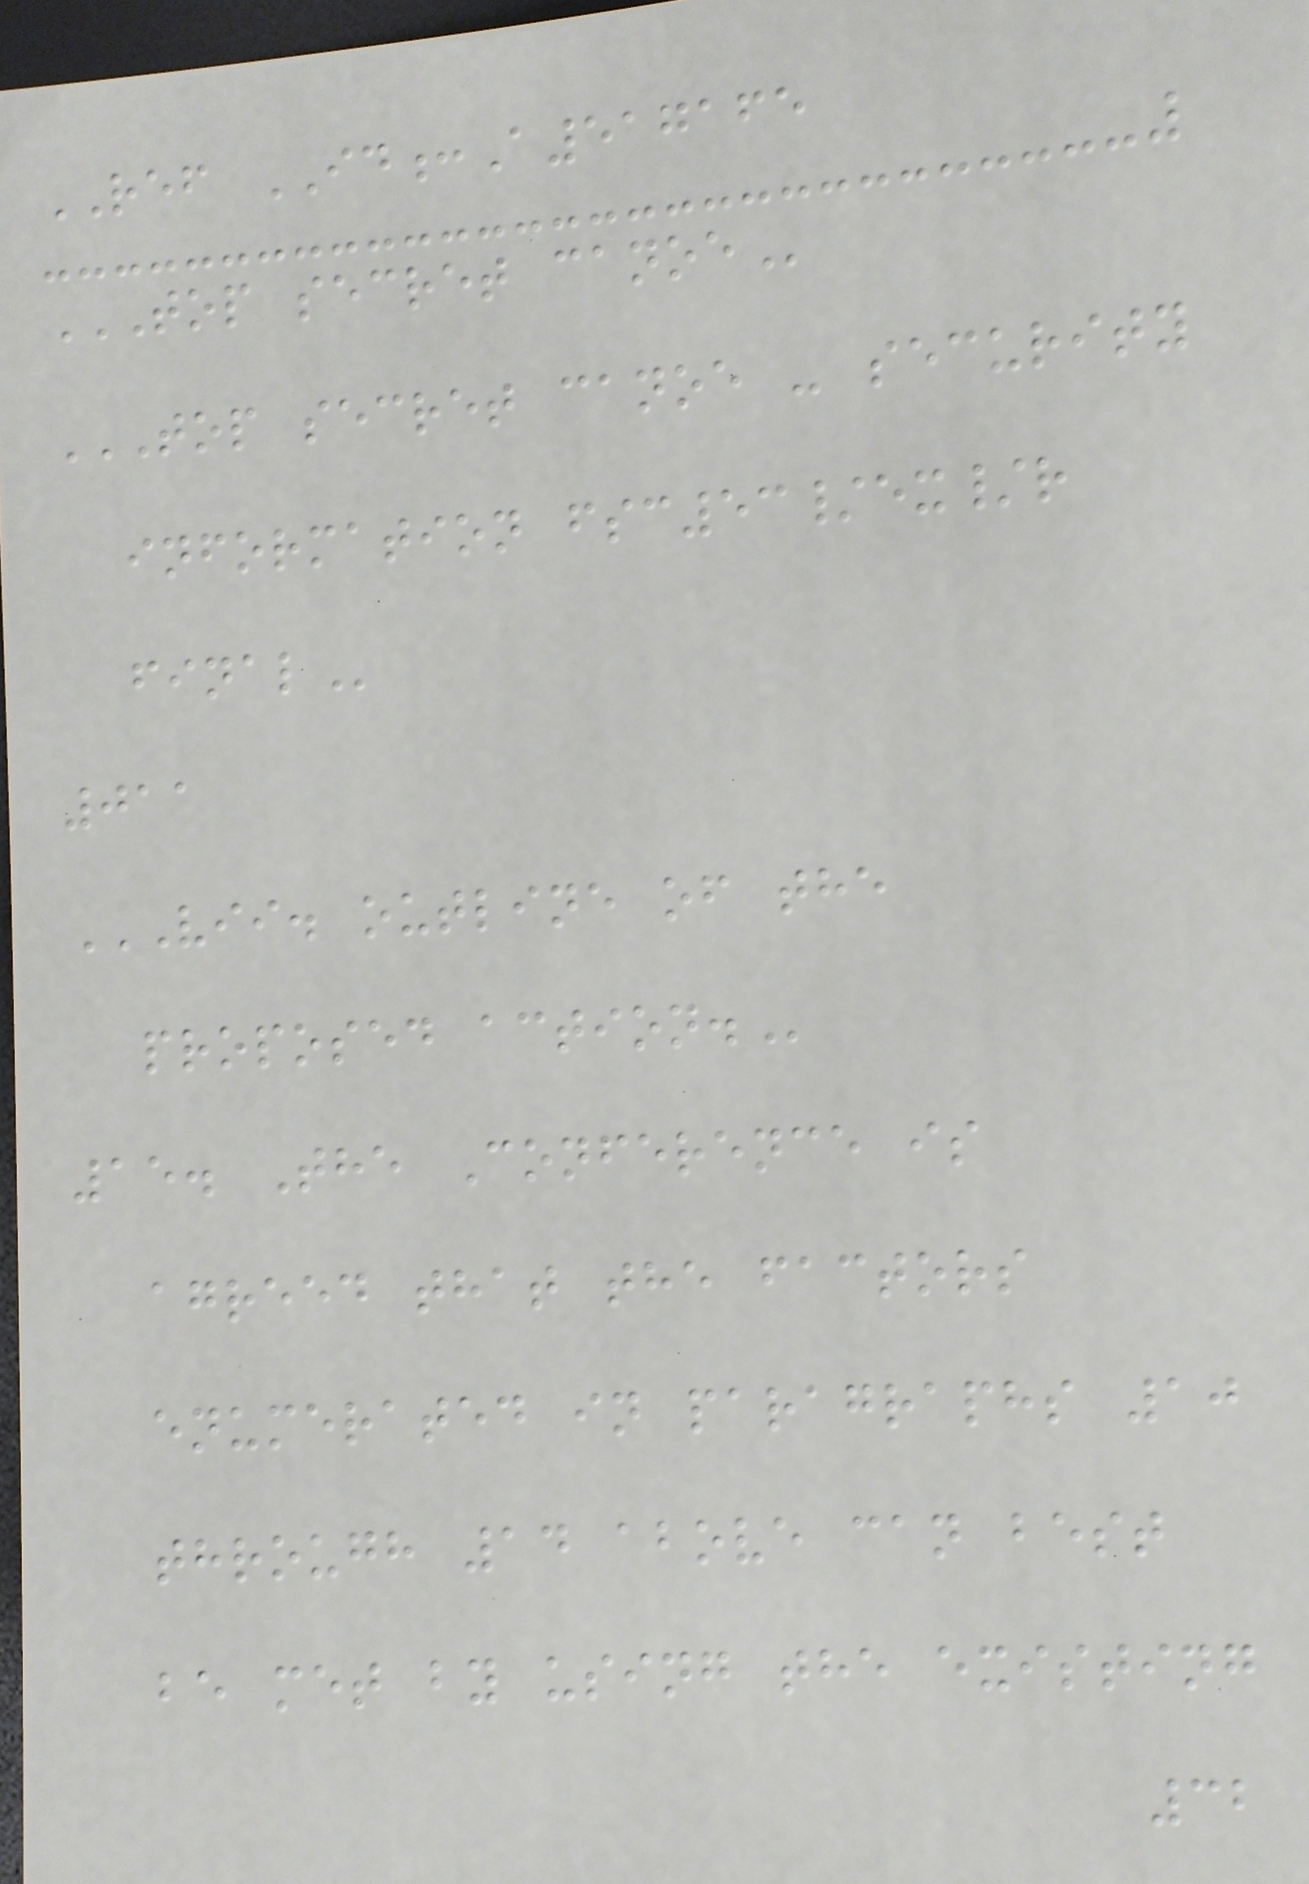REF ID:A517165
TOP SECRET CANOE
TOP SECRET CANOE - SECURITY
INFORMATION FSC53/EX/R
FINAL
011
VII. OUTLINE OF THE
PROPOSED ACTION.
15. The Conference is
agreed that the factors
enumerated in paragraphs 10
through 14 above can best
be met by using the existing
32
